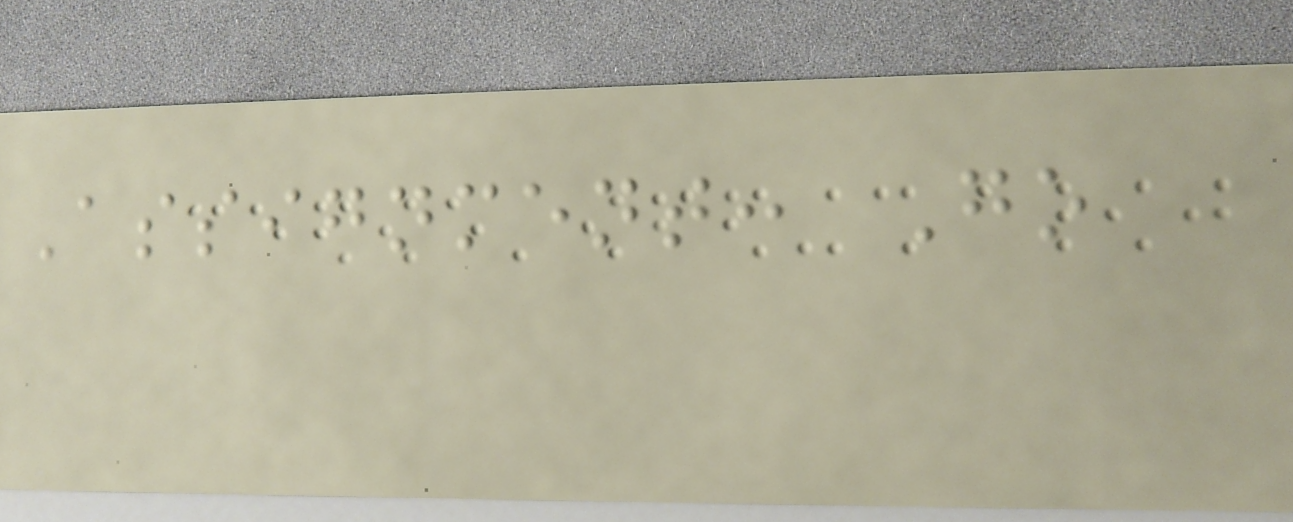Assignment: Go
